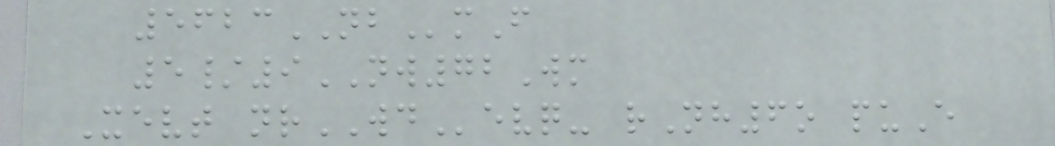5623NBmF
5/9NW72Wm
Xevt nrWDevq- rNh6o puE
